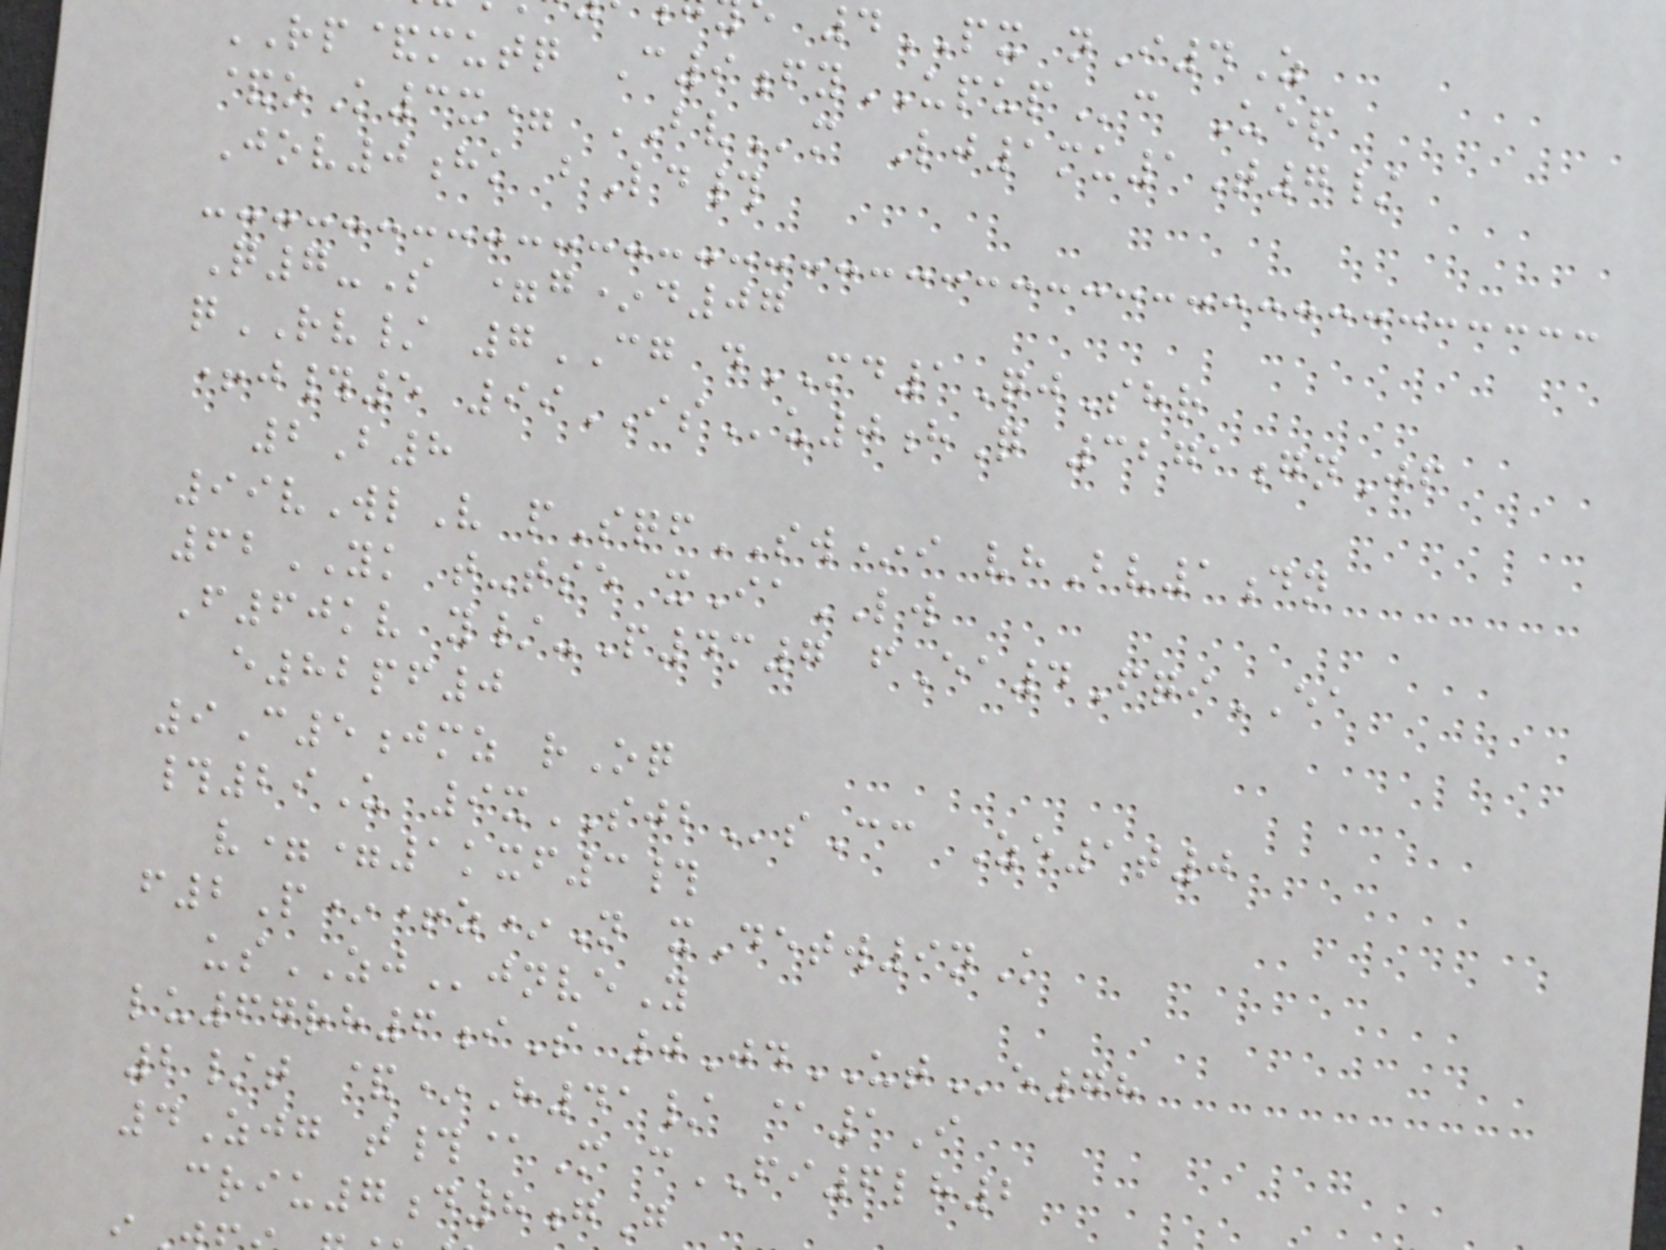4PX nI4Z
RP&mutq C9fyUPUPc Uep
&oK3x= BVm Lj1mu1T7/
Jov0hk bLd#
Q7-S =g*d07
qRV/ 7CG dMD1QjShr
+j#5 99ISu0hQ 3271gnJf
2B8
99vWlV pSqfSW*i vhBv1dn
62YK t-tse xIaLW
F60kv y/-P4m7 fEa4FqiEA
e82pf0
9C5jmz rOq
#29U 9xSJBsCc Ze1t0
v==1kxf3#
f2P*+z*N xDetw9nK
usZJjnveY
lu67rh6iS 0JdUTe78
2/t &*H41/ @1I
4Zjg t#@M cFI6lh2
criu7d8gG
